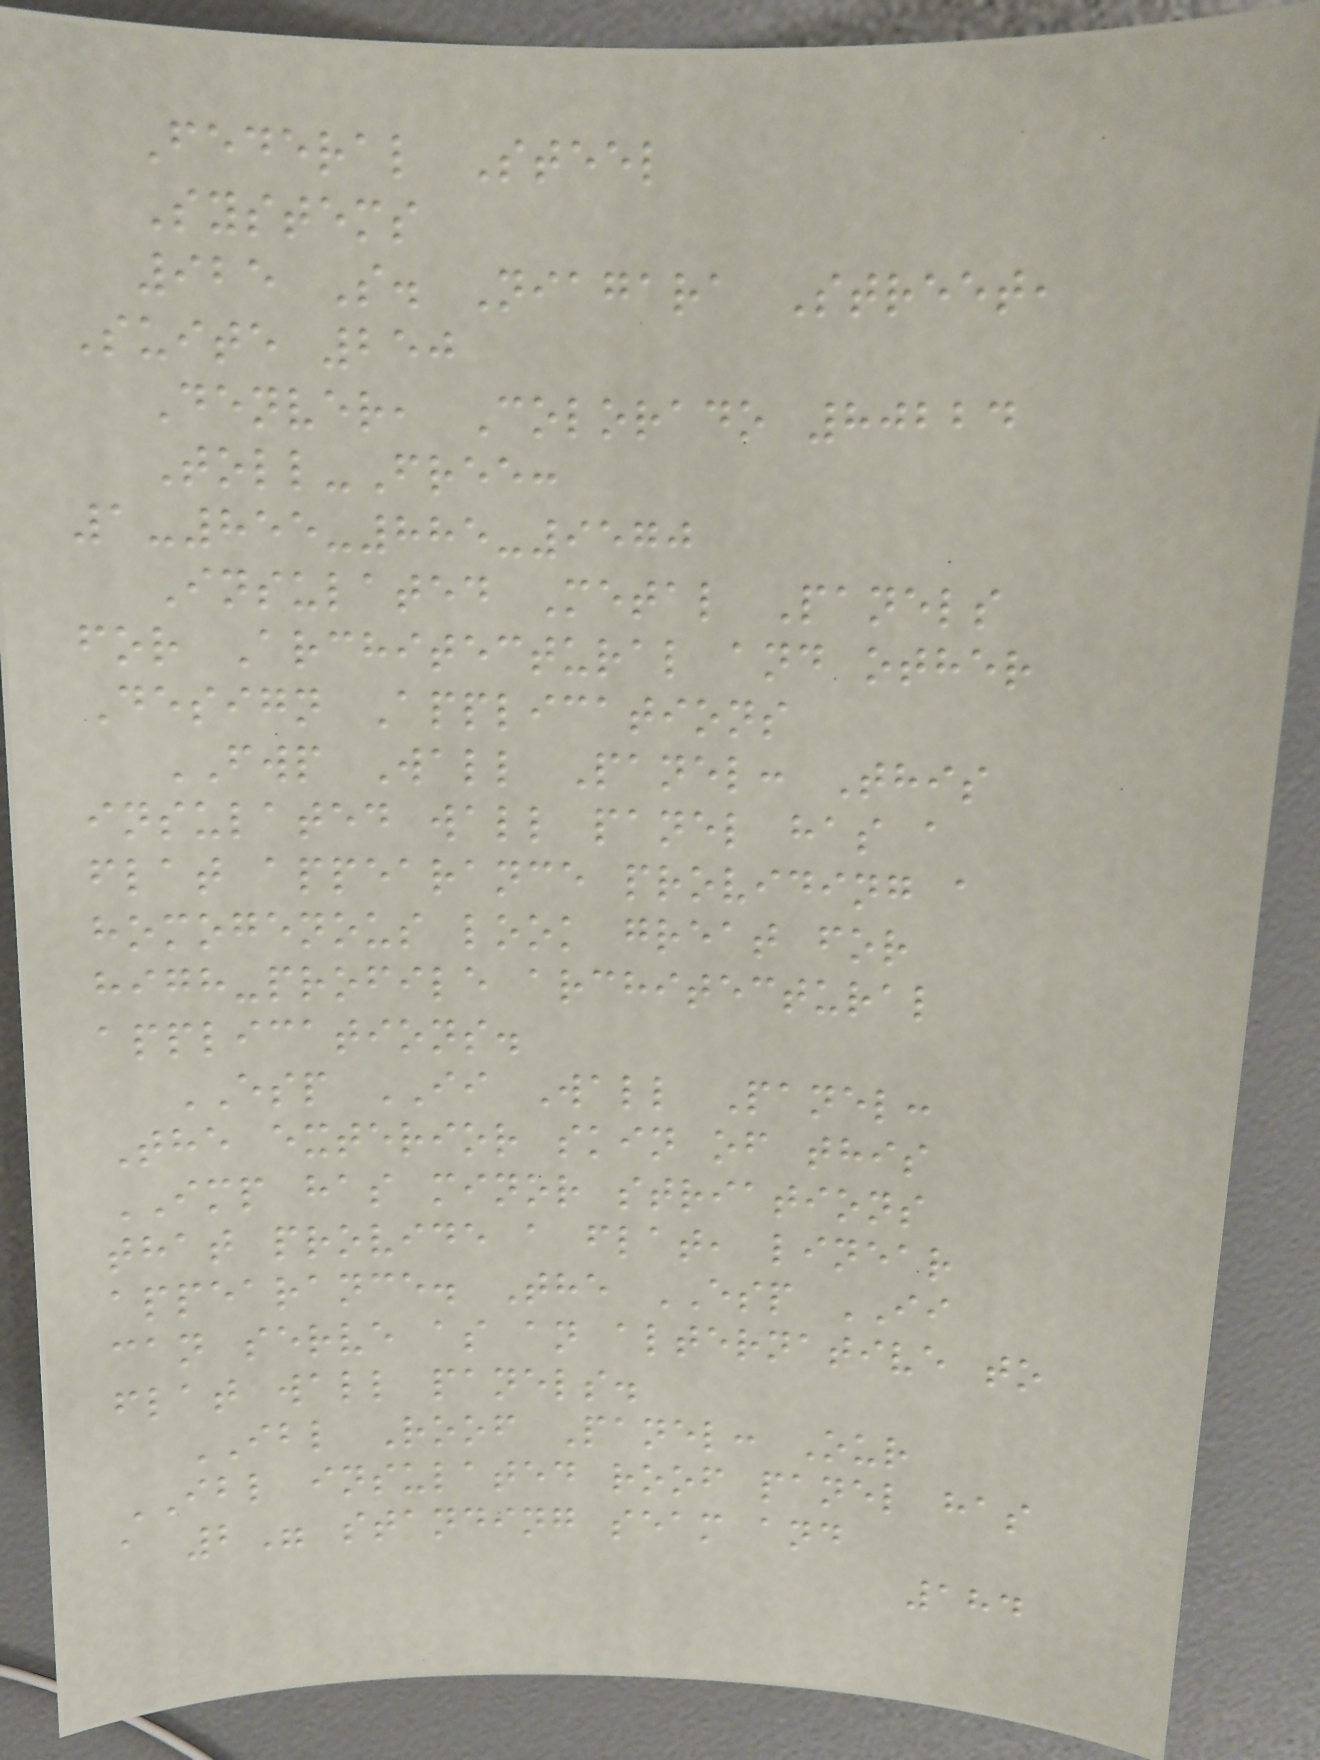Federal Steel
Systems
925 S. Niagara Street,
Suite 250
Denver, Colorado 80224
Toll-Free:
1-855-885-9570
Insulated Metal Panels
for Architectural and other
Design Applications
FWP Wall Panel: This
insulated wall panel has a
flat appearance providing a
homogenous look great for
high-profile architectural
applications.
ESP II Wall Panel:
The exterior skin of this
IMP has minor striations
that provide a flat, linear
appearance. The ESP II
can serve as an alternative to
flat wall panels.
IBL Roof Panel: Our
IBL insulated roof panel has
a 2" standing seam and
184
